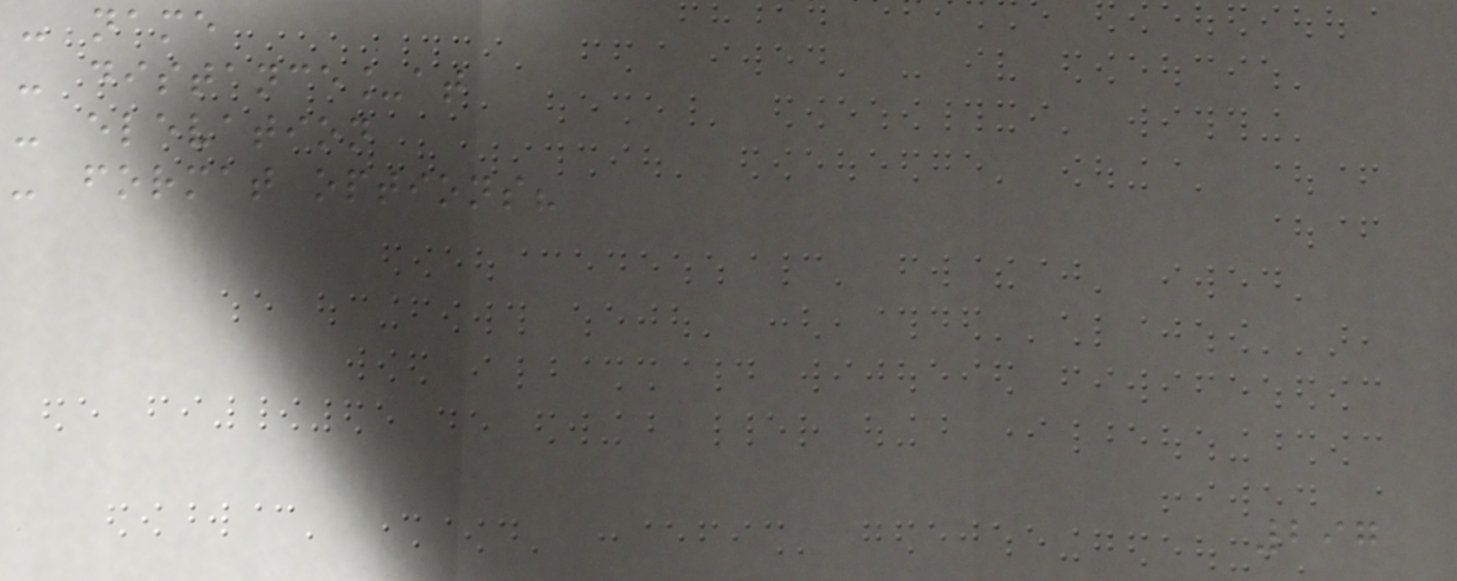- name
- distance_at
- elevation
- format options?
297
